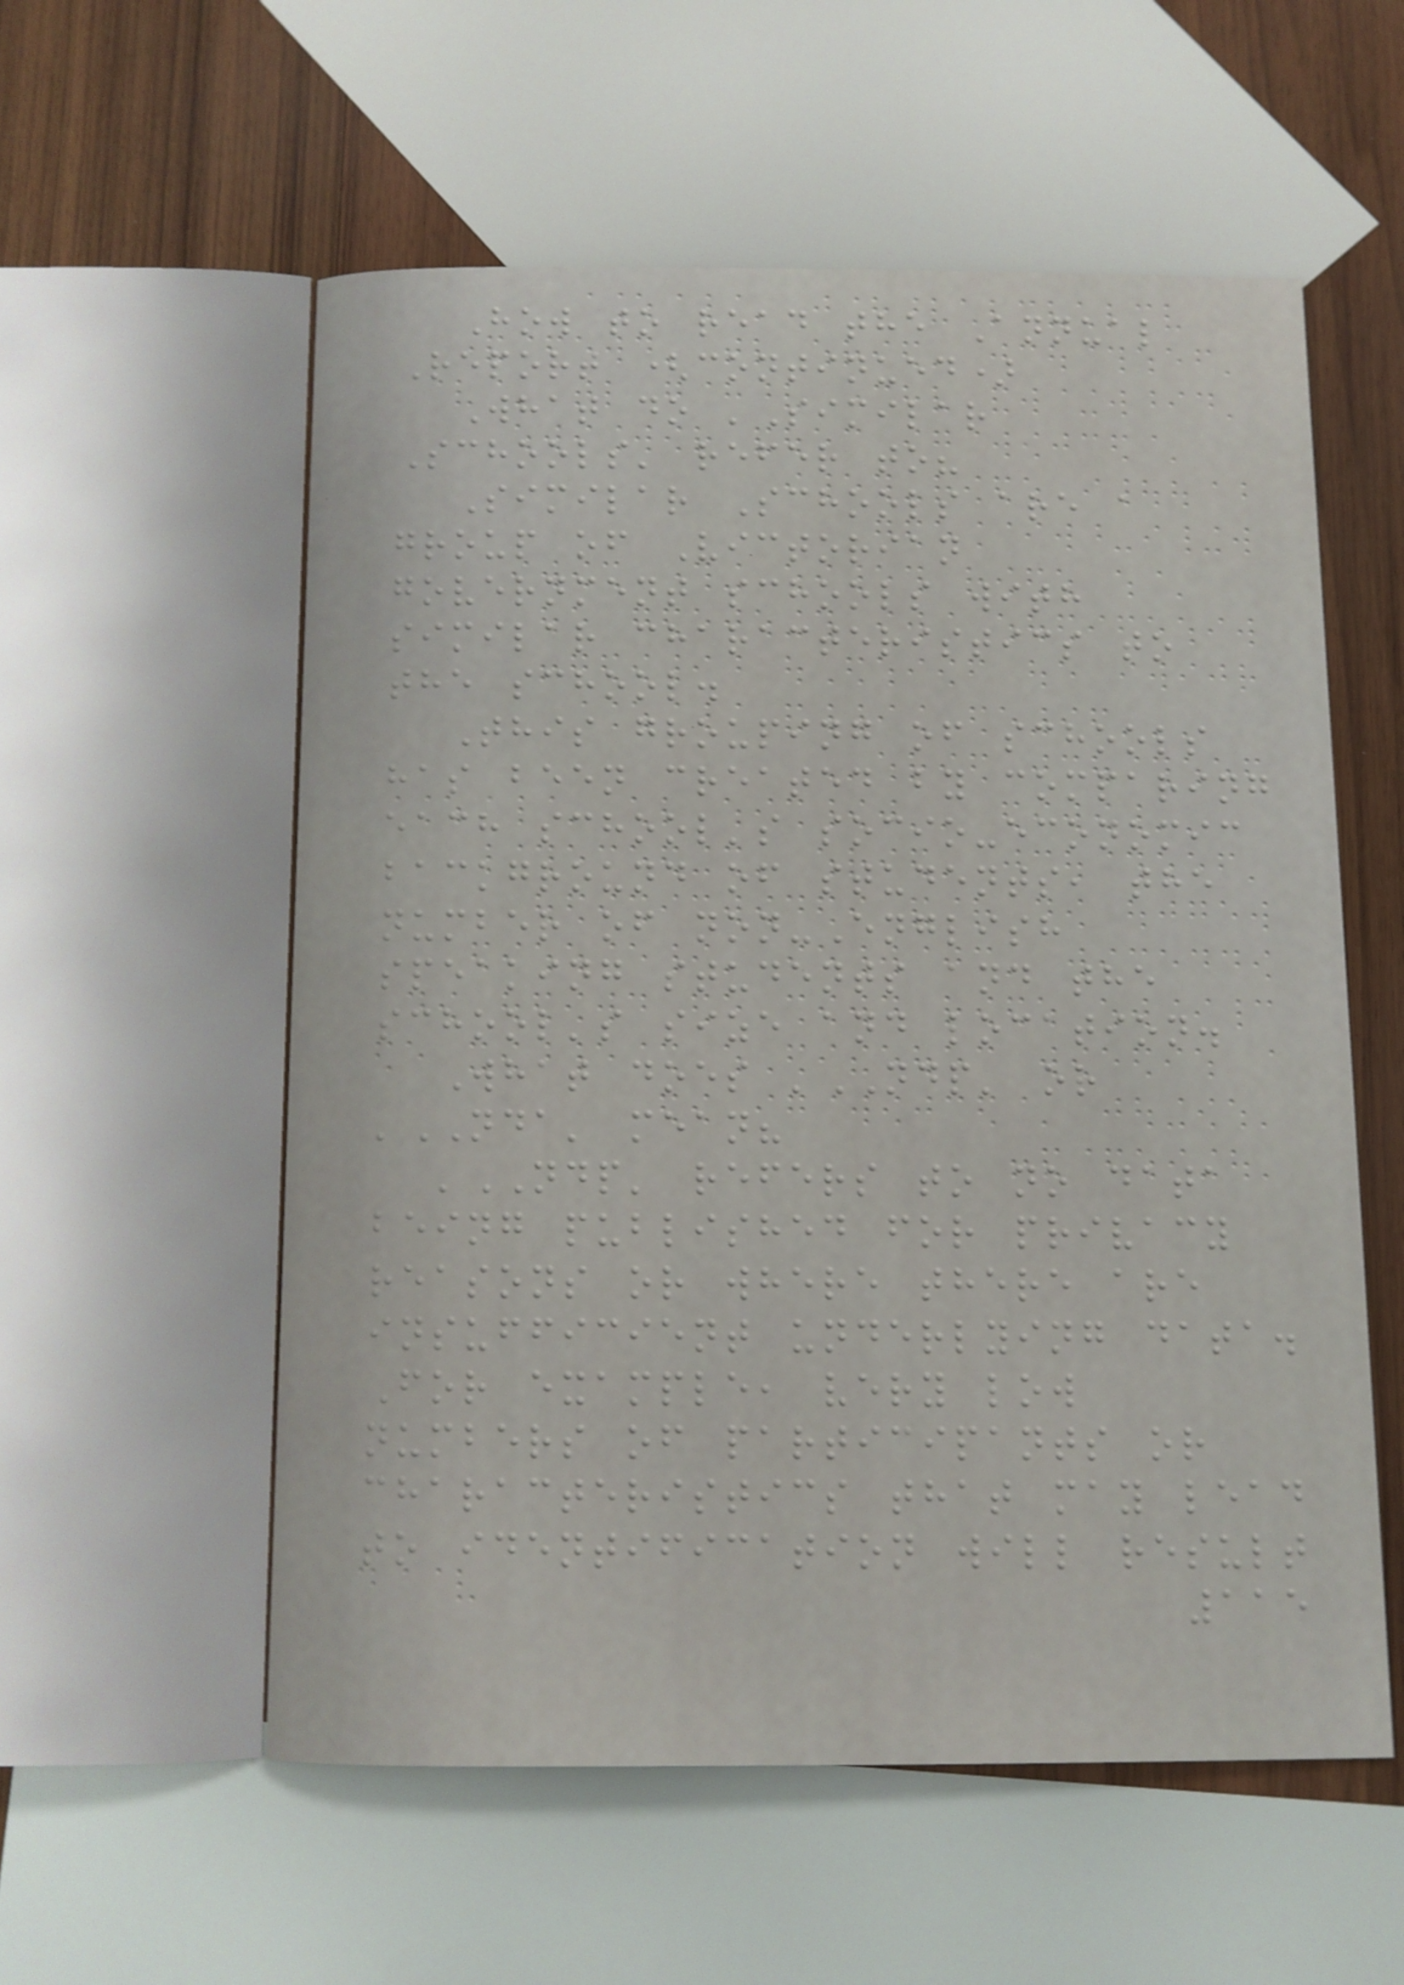How to read the Annual
Report (continued)
What do 'Similar
Schools' refer to?
Similar Schools are a
group of Victorian
government schools with
similar characteristics to
the school.
This grouping of schools
has been created by comparing
each school's socio-economic
background of students, the
number of non-English
speaking students and the
school's size and location.
What does 'NDP' or
'NDA' mean?
'NDP' refers to no data
being published for privacy
reasons or where there are
insufficient underlying data.
For example, very low
numbers of participants or
characteristics that may lead
to identification will result
115
